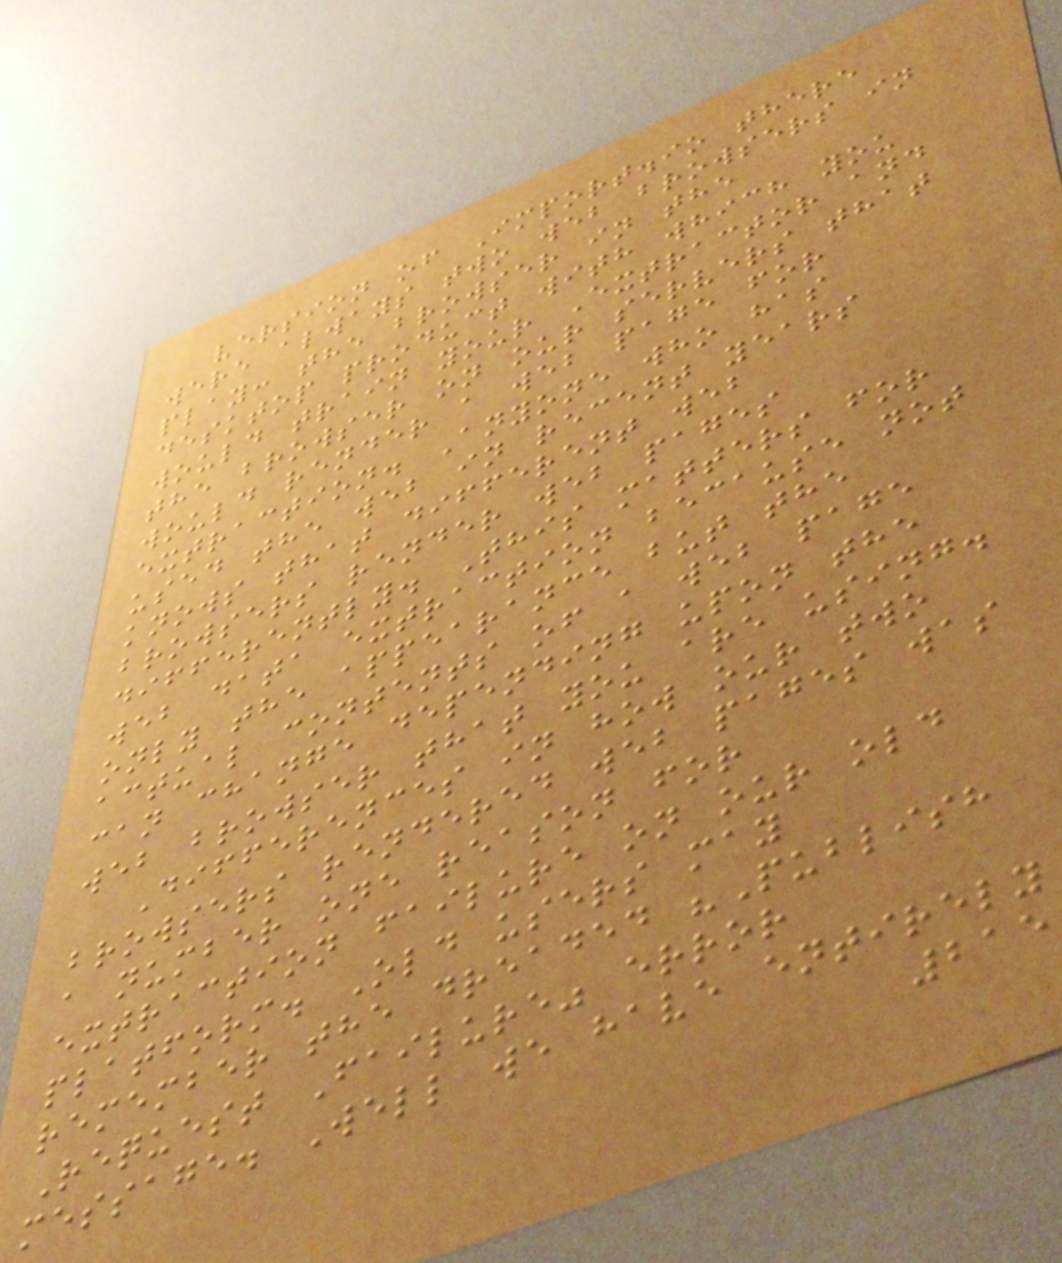version of Import.io there
were always two web browsers in
play: the browser in the
desktop product with which you
would train your Extractor and
the browser on our servers that
would render a web page for
extraction. Anyone who has
used the web in recent years
knows that different web
browsers render web pages
differently. This matters for
web data extraction because not
only the appearance but the
actual contents of a web page
can change depending upon the
web browser that you are using.
Differences in how our two
browsers rendered web pages was
a number one reason for
extraction failure on our old
platform. Old users may
remember the dreaded "Publish
Request Failure" error
message. Well we have entirely
215
